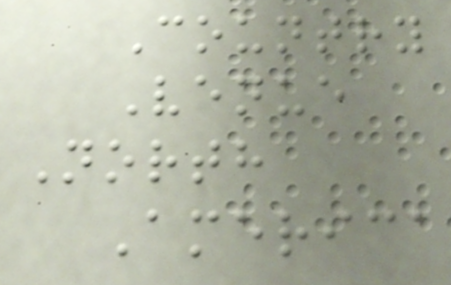Country
Venue
North
America
